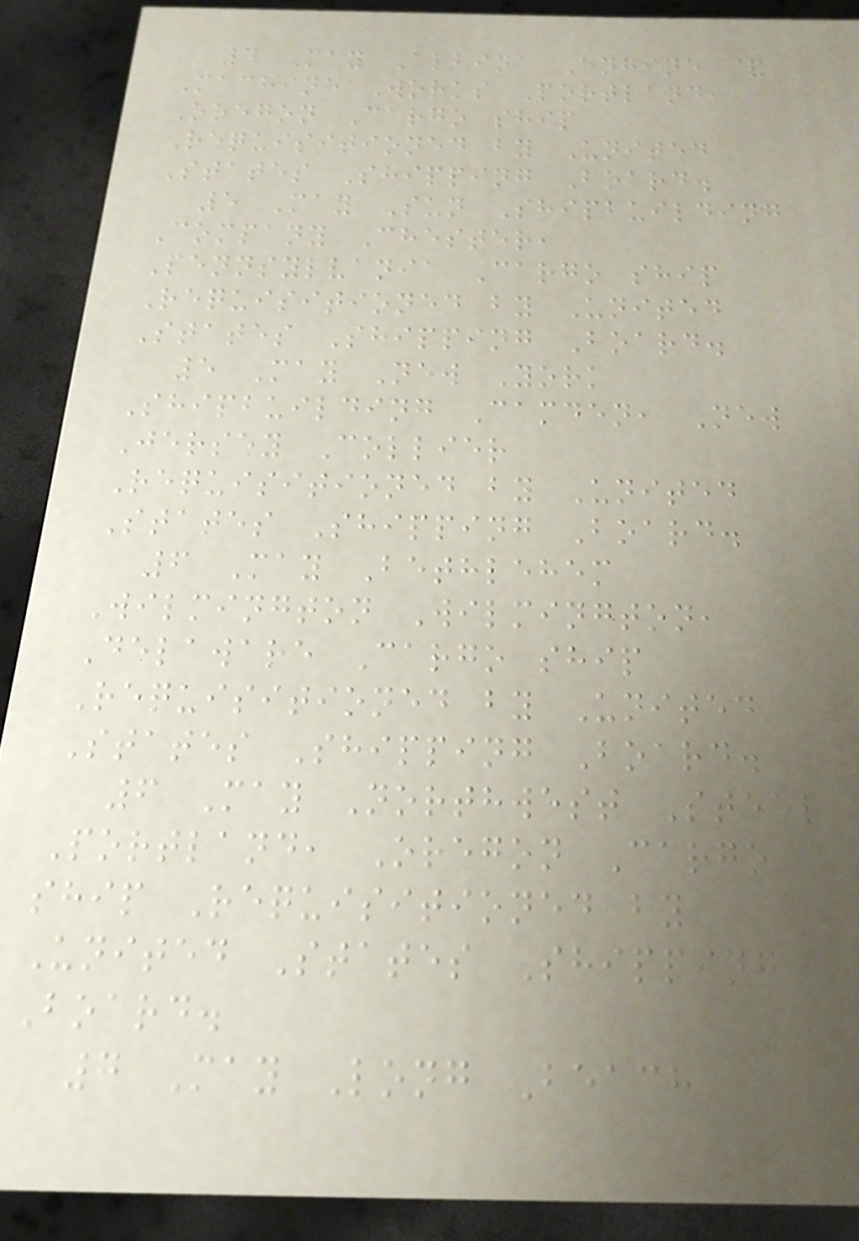4 May Albina Engine &
Machine Works Portland,
Oregon Cargo ship
Requisitioned by United
States Shipping Board.
5 May Sun Shipbuilding
Company Chester,
Pennsylvania Cargo ship
Requisitioned by United
States Shipping Board.
5 May New York
Shipbuilding Camden, New
Jersey Collier
Requisitioned by United
States Shipping Board.
6 May Bethlehem
Wilmington Wilmington,
Delaware Cargo ship
Requisitioned by United
States Shipping Board.
6 May Northwest Steel
Portland, Oregon Cargo
ship Requisitioned by
United States Shipping
Board.
7 May Long Beach
